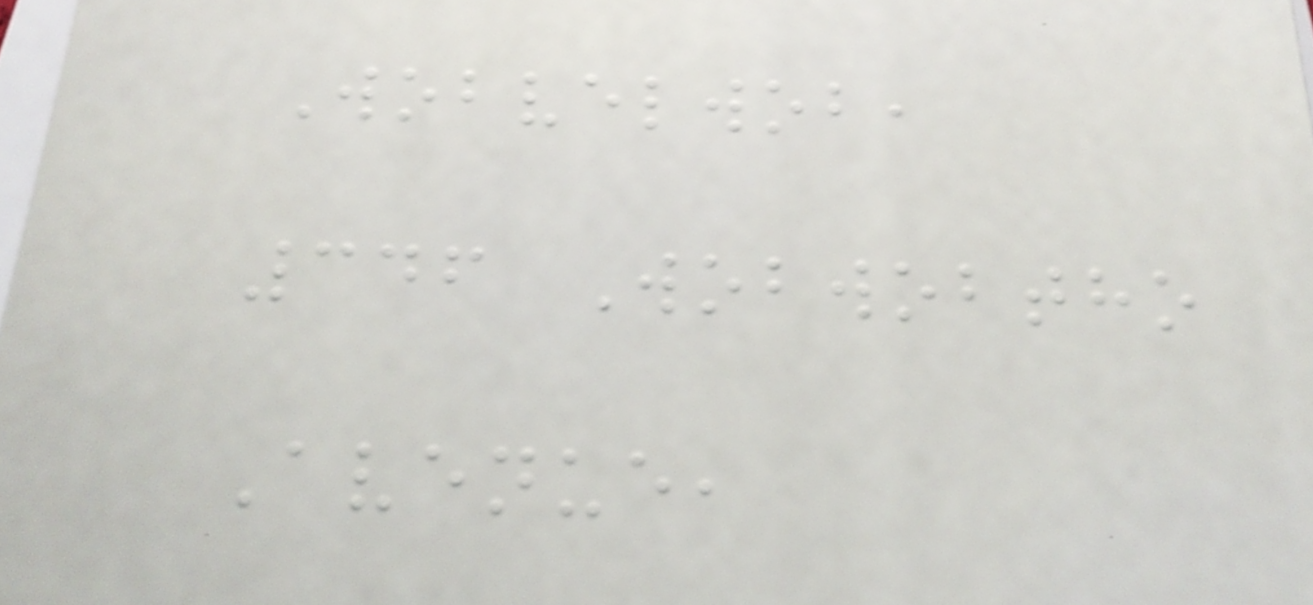Wobvelwob,
346 Wobwobtho
Avenue,
